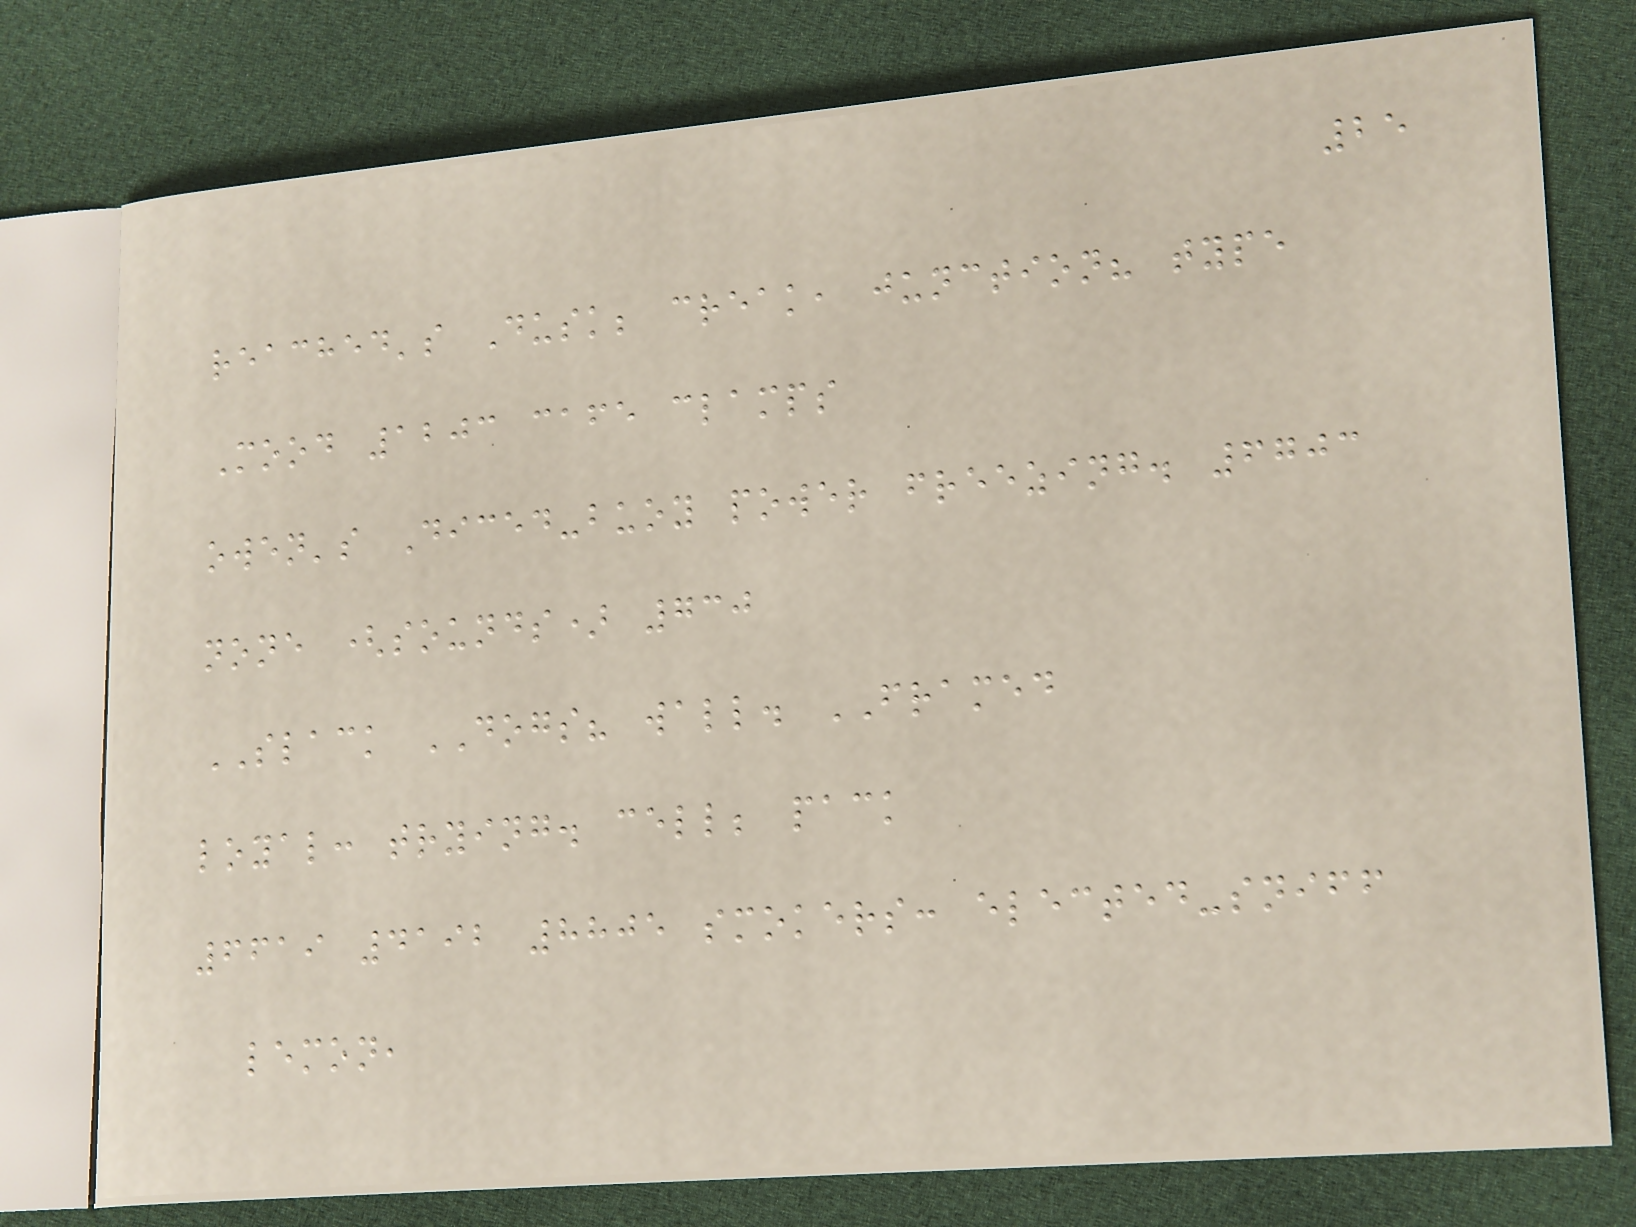25
reached's Dusk; creak, junction? type
Mood 1203 cafe clamps
owen's Diced-buoy power freezing. 6703
none (sounds) 730
SLACK DOGS? wall. FRAMED
loyal: trying. cell; pack
6619 4192 8805 smokers: elected-sniff
lemon,
